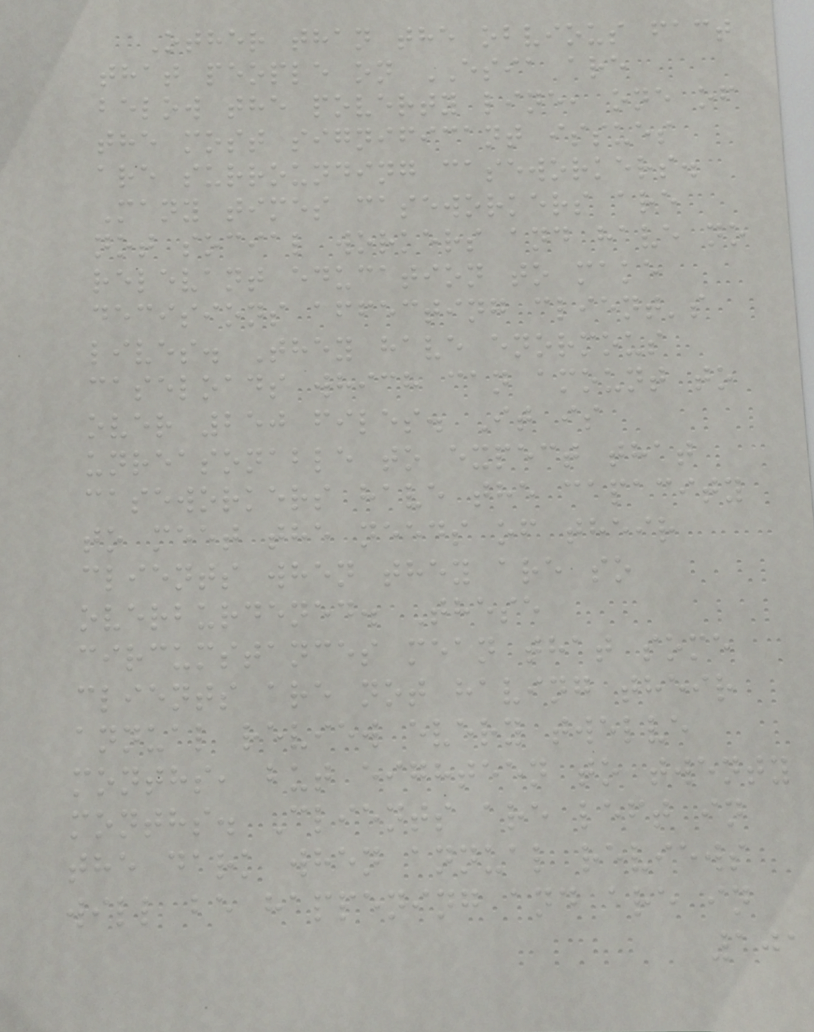Other than the obvious fact
that people on ESIA are
below the poverty line, one of
the most significant issues
are surrounding caseworkers.
Many times caseworkers are
not social workers and have no
relevant education to make
decisions affecting client's
lives. They have enormous
caseloads which can amount to
over 250 files. It is
unreasonable to expect that
caseworkers have the capacity
to meet the needs of their
clients when they are so
overburdened. These
circumstances mean that some
clients are not having their
annual review every twelve
months, but eighteen to twenty
months. Clients are left in
the dark when annual reviews
will be happening and are in
101
